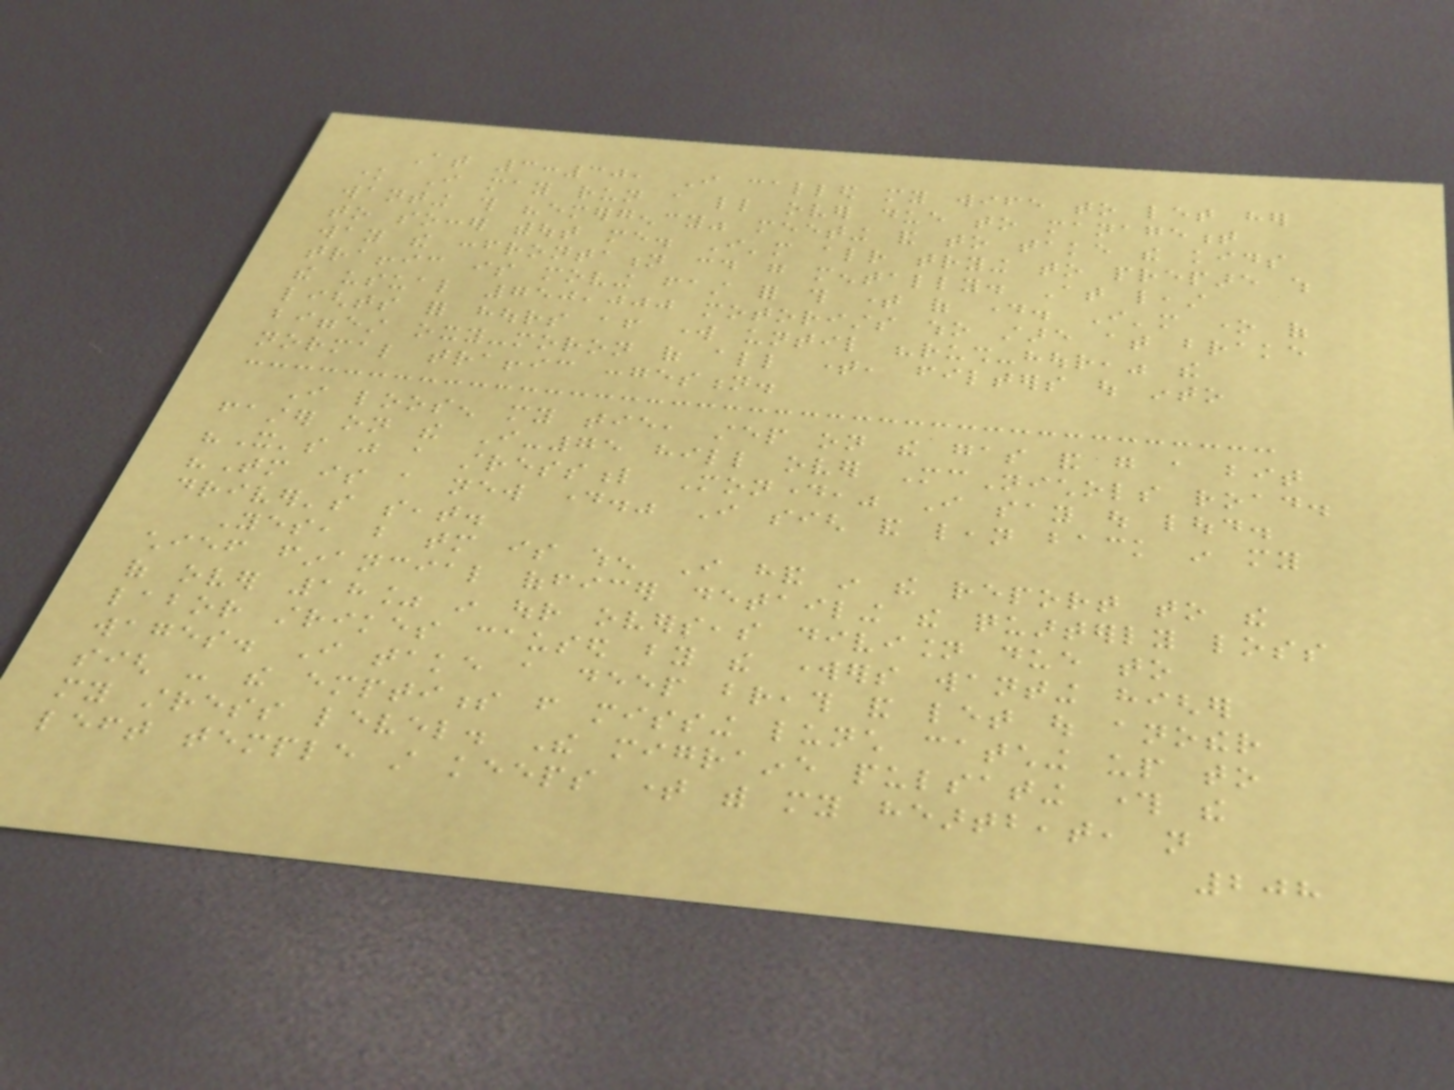At 3:30, I called my wife to let her
know I may run a little over due to management
wanting this "emergency" meeting and to take the kids
to soccer without me. I'm already trying to prepare which
way the confrontation could go mentally. At least
traffic is moving fast for this time of day. I'm one of
the usual 750,000 motorists who stare at brake
lights for hours after work until "rush-hour," the
biggest oxy-moron of all time, filters out into
normal traffic congestion.
I loosen my tie, step on the gas and go a bit
faster on the I-75 hill over McNichols road.
"It's just a stressful Monday," I say out loud.
"Tomorrow is a new day." I sigh and lean back in my
driver's seat.
Yes, but tomorrow is when I hand in the report to the
chief financial officer detailing the quarterly loss
of over 18% in our overseas division due to
labor strikes caused by the workers wanting higher
wages. I take a deep breath and let out another
sigh - the emptiness from missing lunch catching up to
my stress level. The migraine pulsating through the
left temple still keeps time with my heartbeat, not
208
